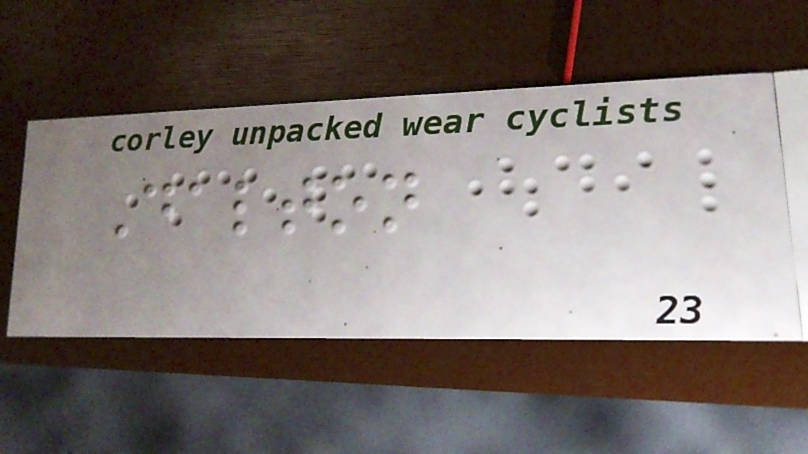Dalton
